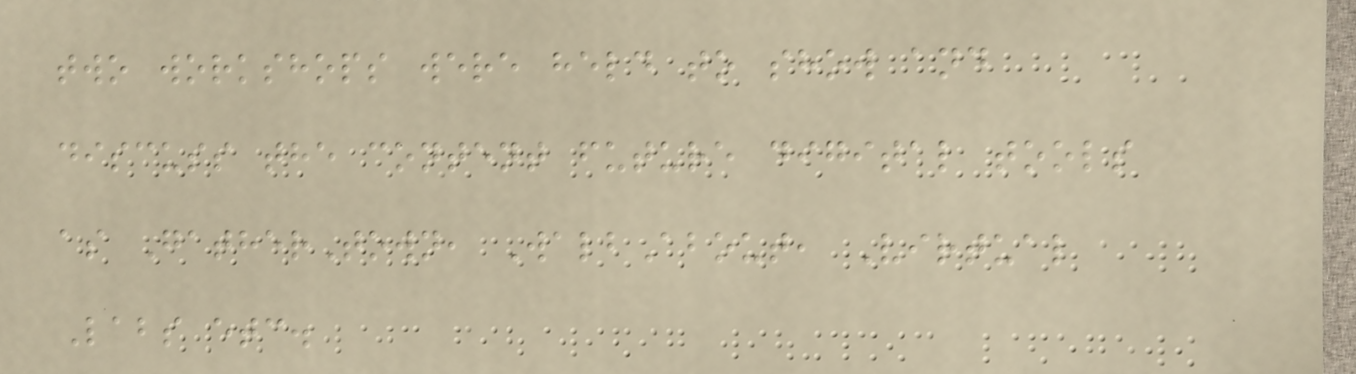two workshops were held to show and
discuss the content future digital tools
as GatherTown, WalbAbout, Virtual
Labs etc.
